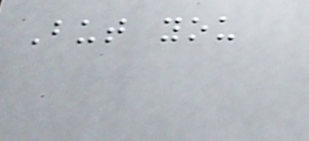But you
